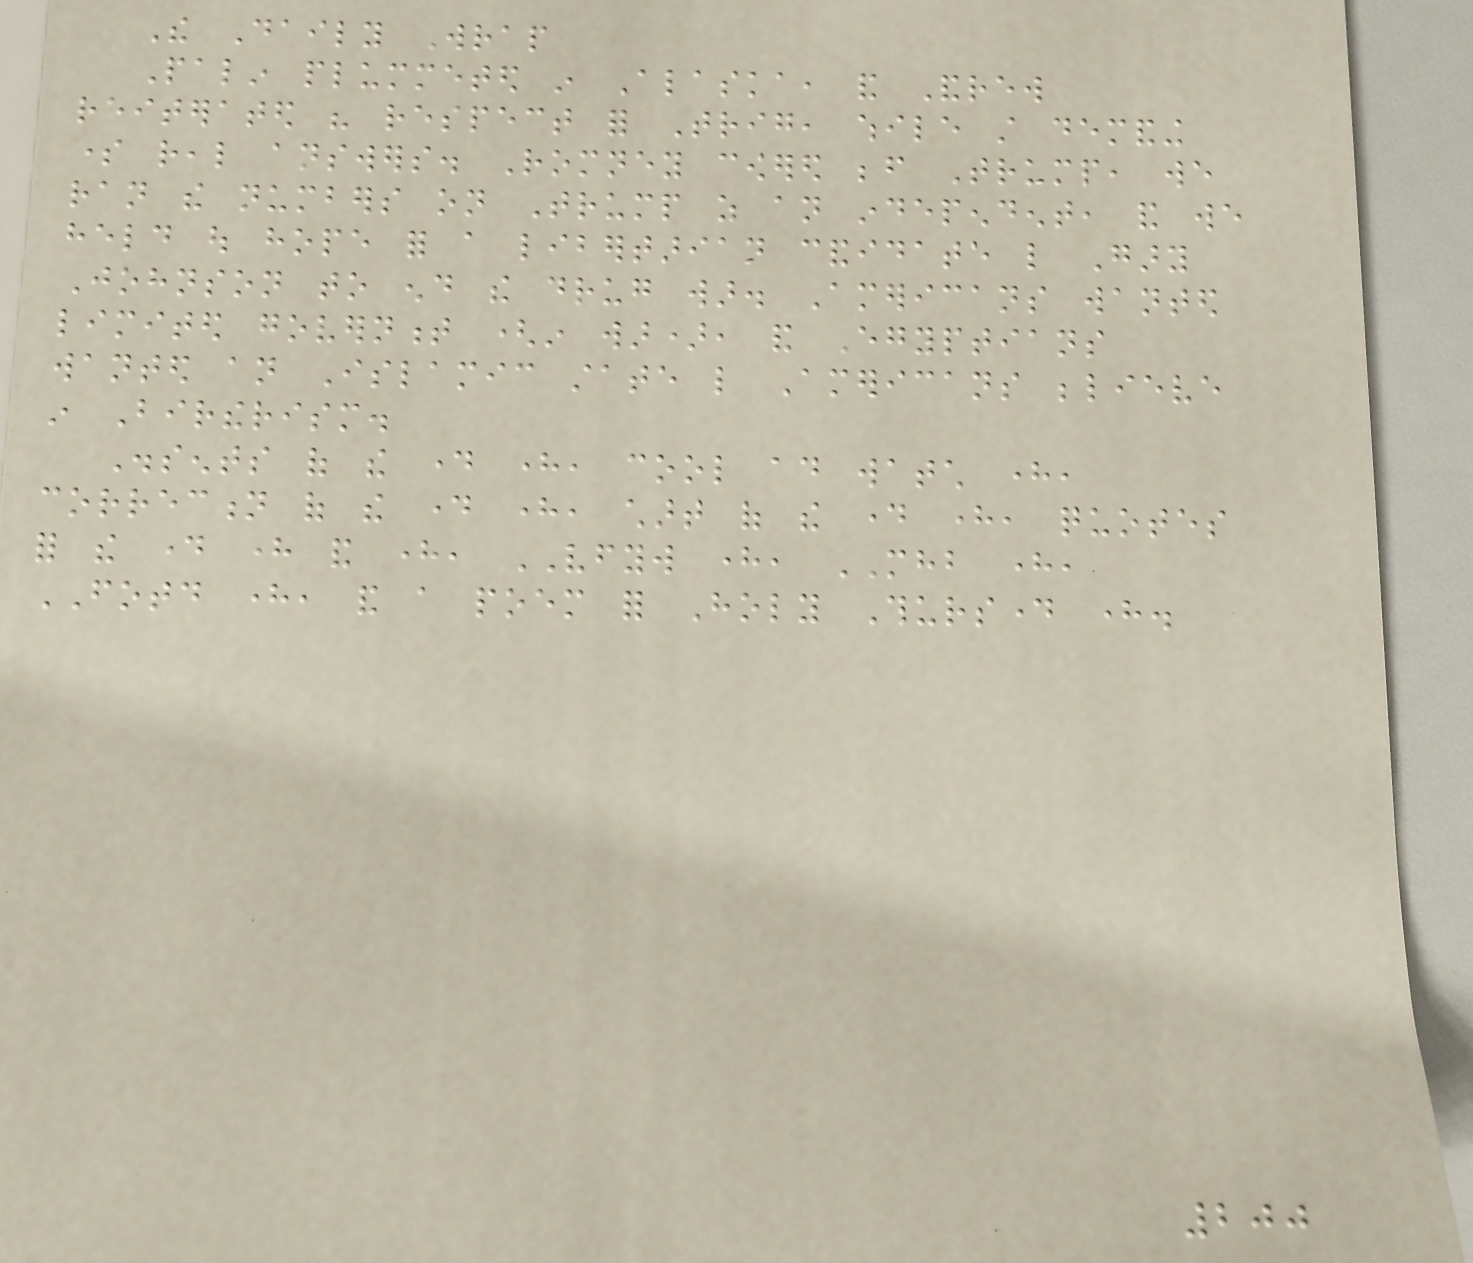The Daily Wrap
Palin plummeted in Alaska, and Andrew
reiterated his respect for Trig, while still demanding
some real answers. Romney cowered before Trump, we
ran the numbers on Trump as an independent, and we
held out hope for a libertarian candidate like Gary
Johnson to end the drug war. Americans wanted
limited government (in war), and Egyptians
wanted an Islamic state like Americans believe
in Birtherism.
Dissents of the day here, cool ad watch here,
correction of the day here, chart of the day here, quotes
for the day here and here, VFYW here, MHB here,
FOTD here, and a poem for Holy Thursday here.
200
